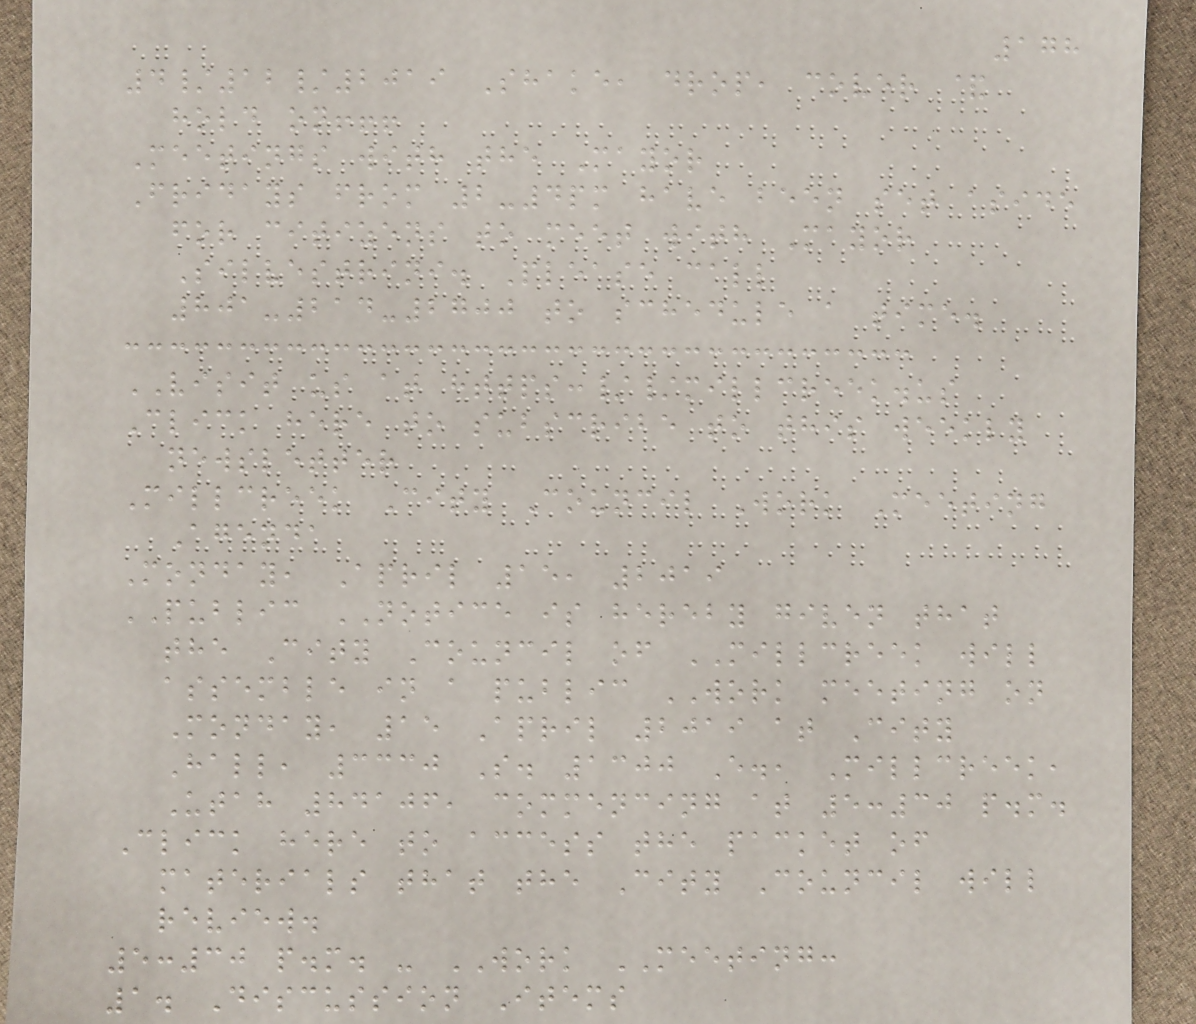178
4/12/2019 Shake, drop, cover &
hold on!!!
Meetings with the Mayor
Fridays from 2-4pm have been set aside
for citizens to meet with Mayor
Silvestrini. Please call
801-214-2700 to schedule a time.
VISIT us at https://millcreek.us
Click here to subscribe to this weekly
newsletter
Millcreek City Council Work Meeting
Agenda
Monday, April 15, 2019
PUBLIC NOTICE is hereby given that
the City Council of MILLCREEK will
assemble in a public WORK meeting on
Monday, 15 April 2019 at City
Hall, 3330 S. 1300 E., Millcreek,
Utah 84106, commencing at 5:30 p.m.
Click here to access the packet of
materials that the City Council will
review.
5:30 p.m. - WORK MEETING:
1. Discussion Items
